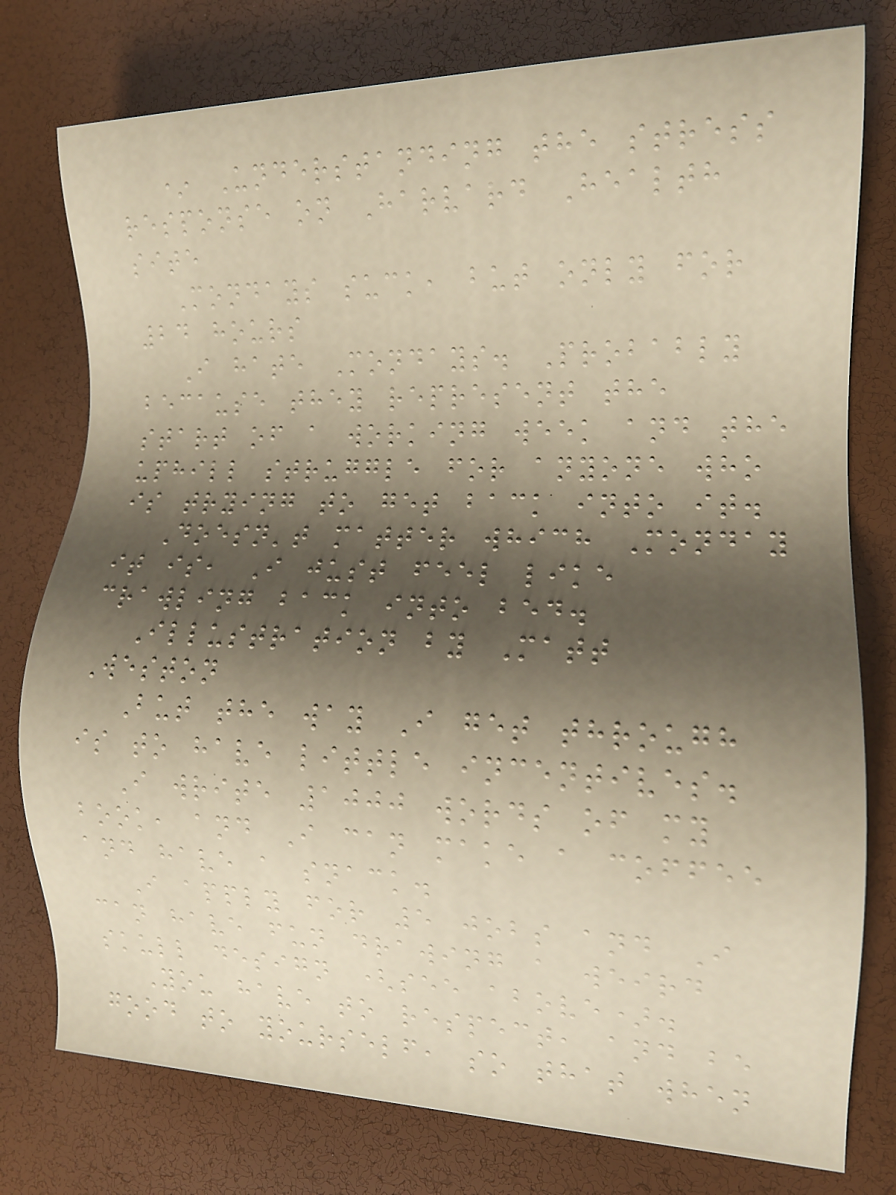* Understanding the stress
response on Harvard Health
site
Mondays suck, but only for
24 hours
I hate Mondays. Probably
because they represent the
start of a working week and the
uphill struggle for anyone who
is trying to get back into it.
Doesn't matter which Monday
it is, I just feel like
crawling back into bed.
Illustration by Matt
Weston
But the way I get through
is to have little incentives.
I write 1000 words of my
book, and I can make a coffee
and have a snack.
I apply for 5 jobs and I
can have fun drawing a weird
skull design (see above).
You have to respect, and be
good to yourself, so that when
